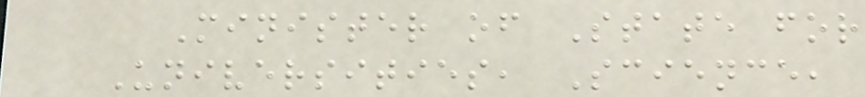Minister of State for
Universities, Science,
